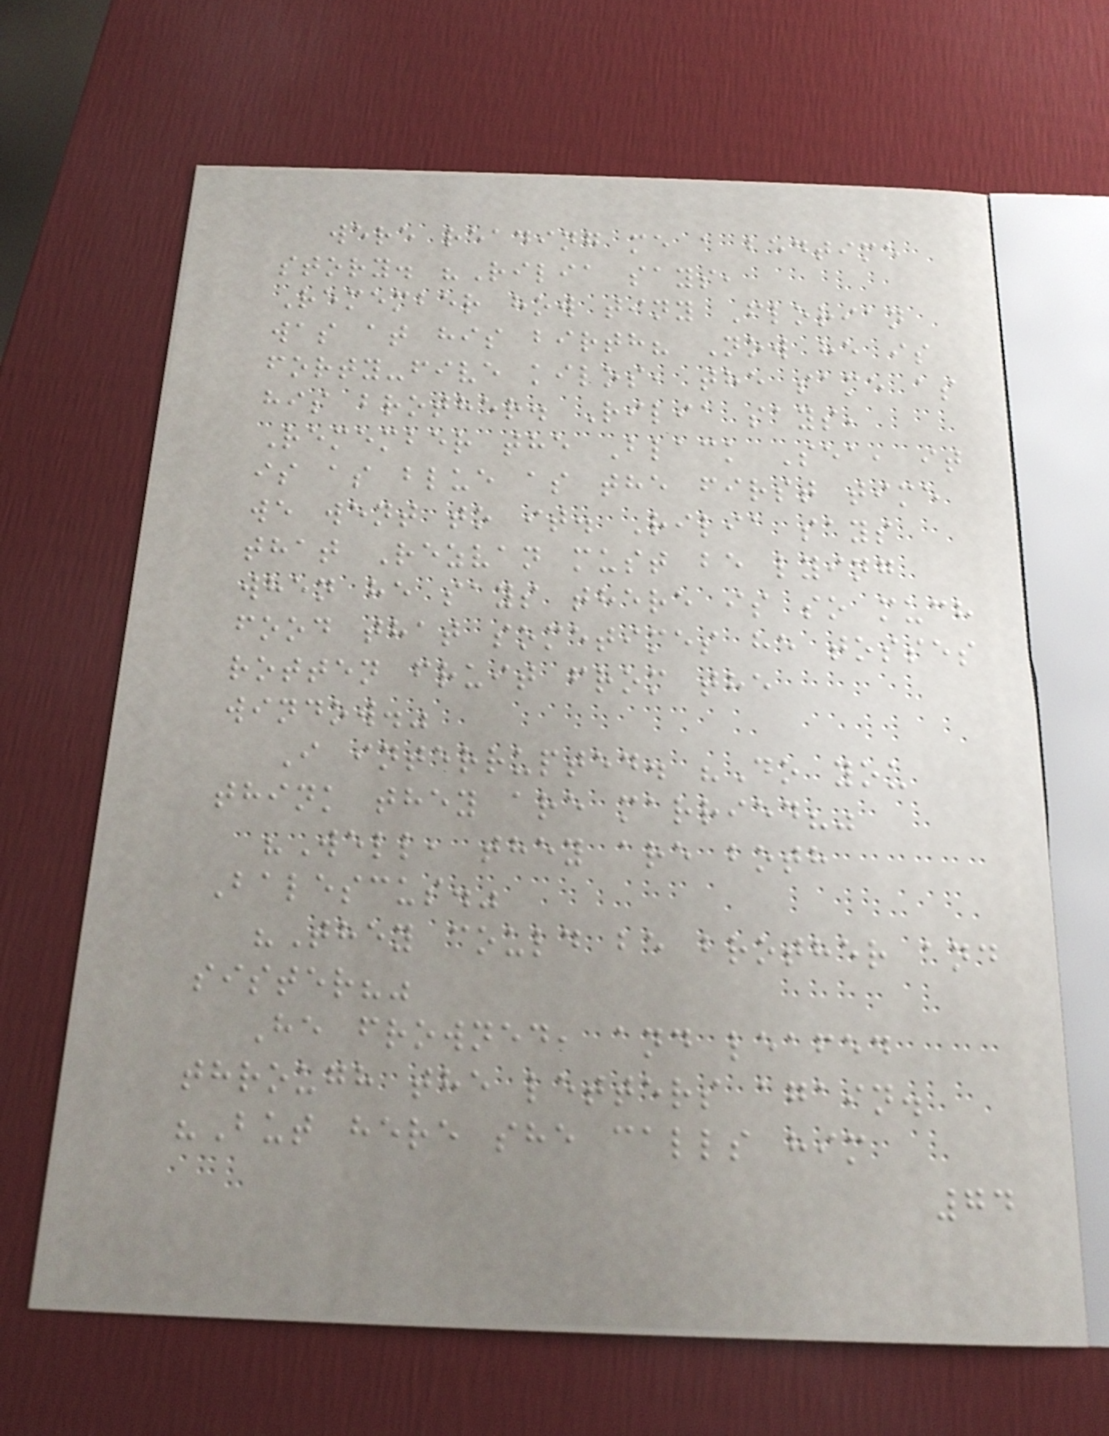were reading me a bedtime
story. "Rilia says,
Remember how tiny Florian
was at his birth? Now he is
forty-five kilos, the same as
his brother. Rilia says,
Remember the Black Sea, it
is as blue as the first time
we went to it. Rilia says
that Rezvan must be lying
when he says there is so much
food that sometimes he tosses
rotten fruit from the
window."
I interrupted. "Do you
think they are married?"
"Well, they are both
Balescus."
"They could be brother and
sister?"
He frowned, and leafed
through the letters again.
"But here she calls him
74
